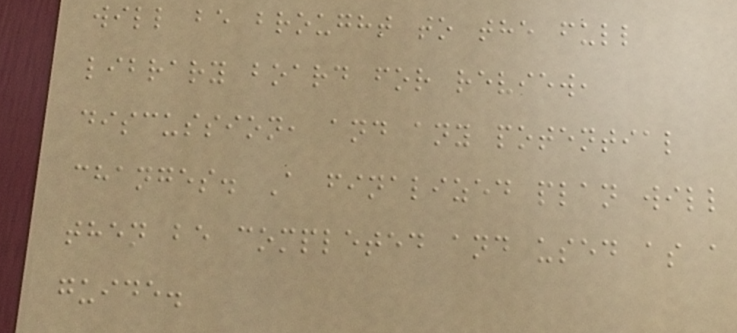will be brought to the full
library board for review,
discussion, and any potential
changes. A finalized plan will
then be completed and used as a
guide.
